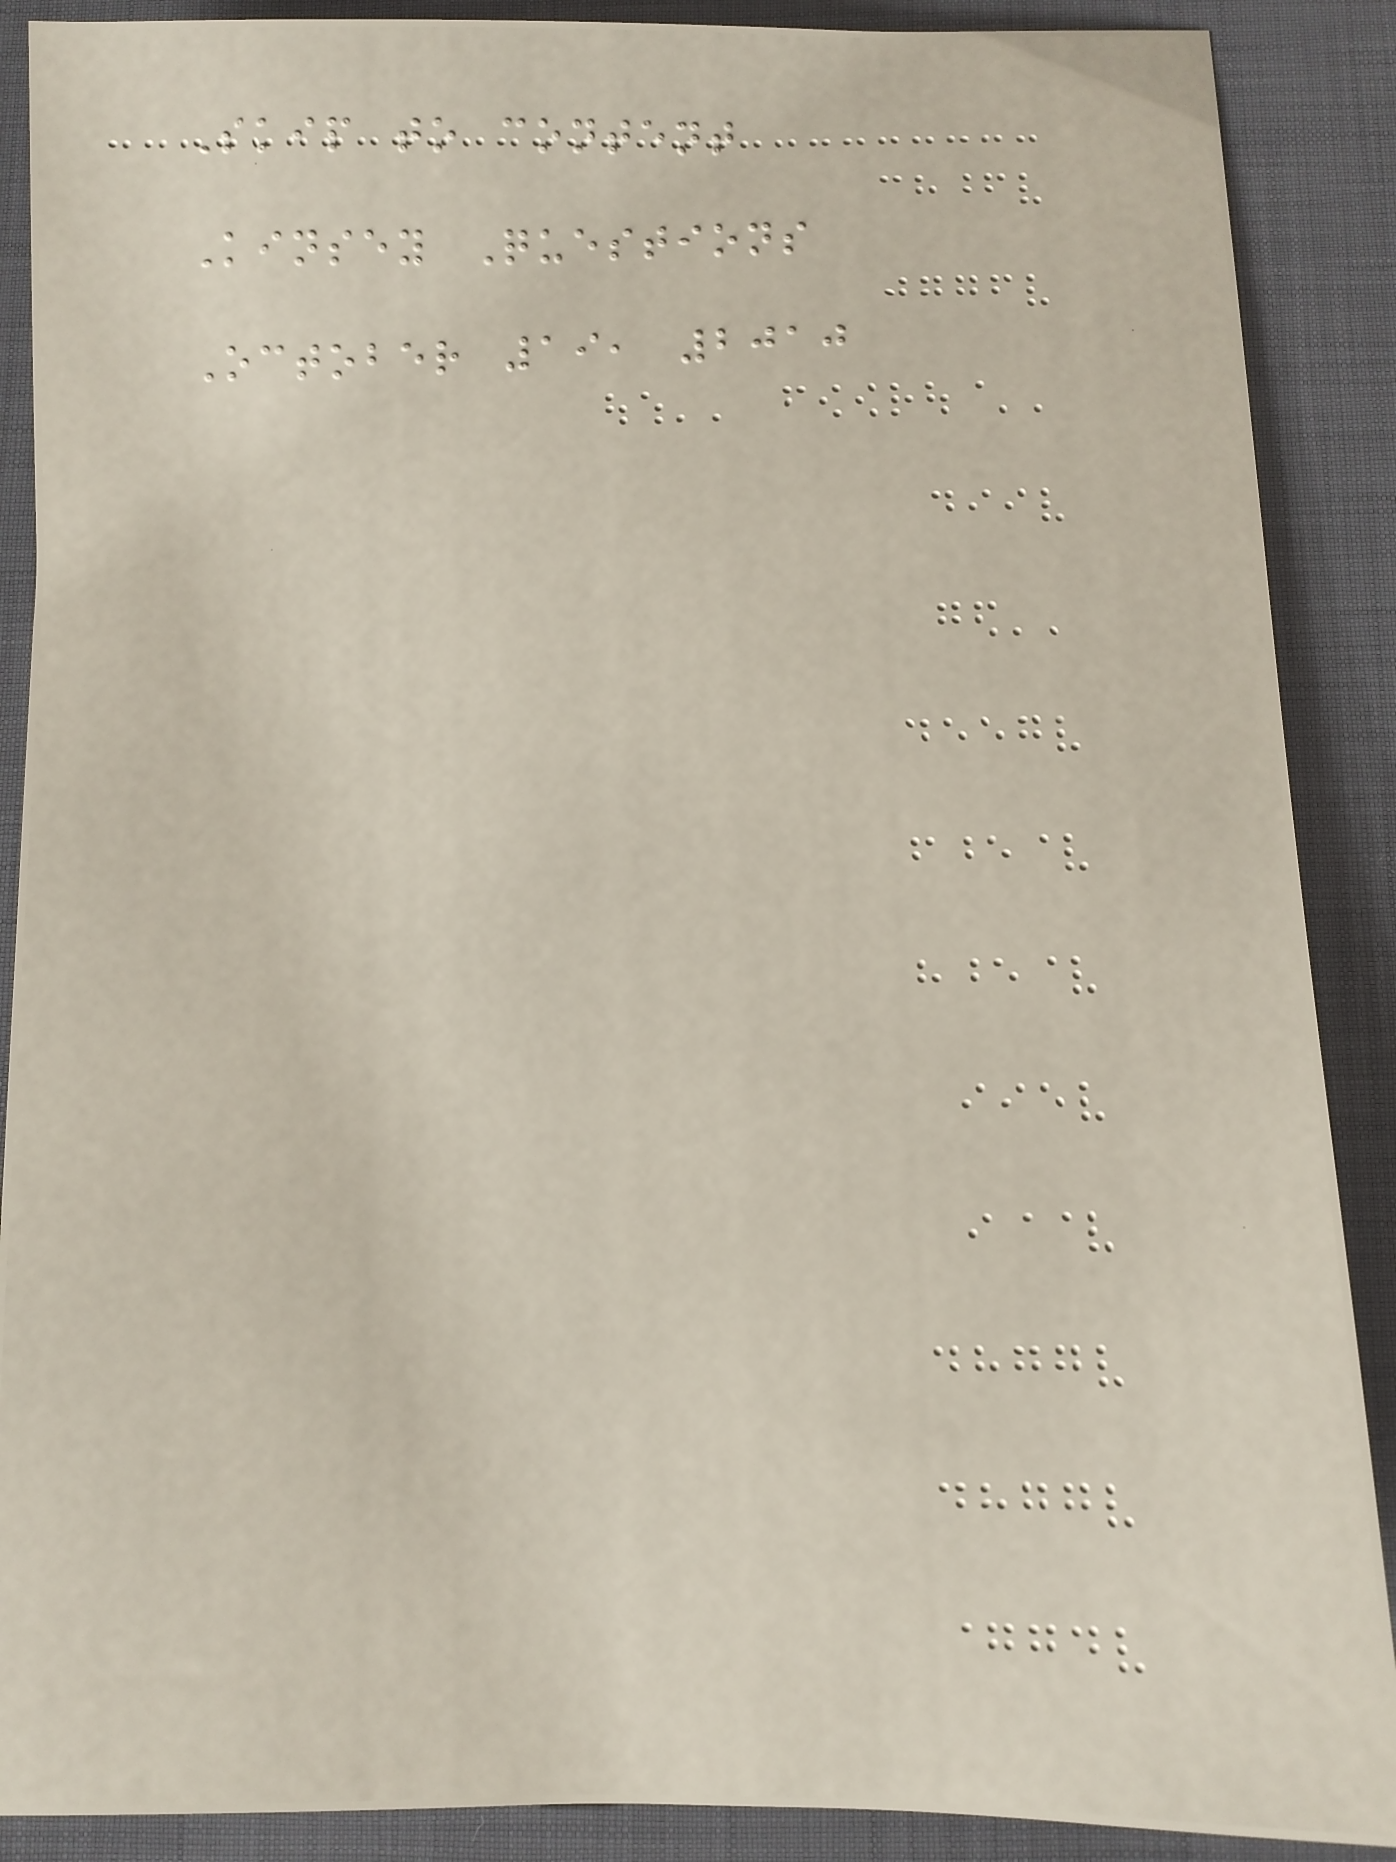Skip to content
Kinsey Questions
October 19, 2010
